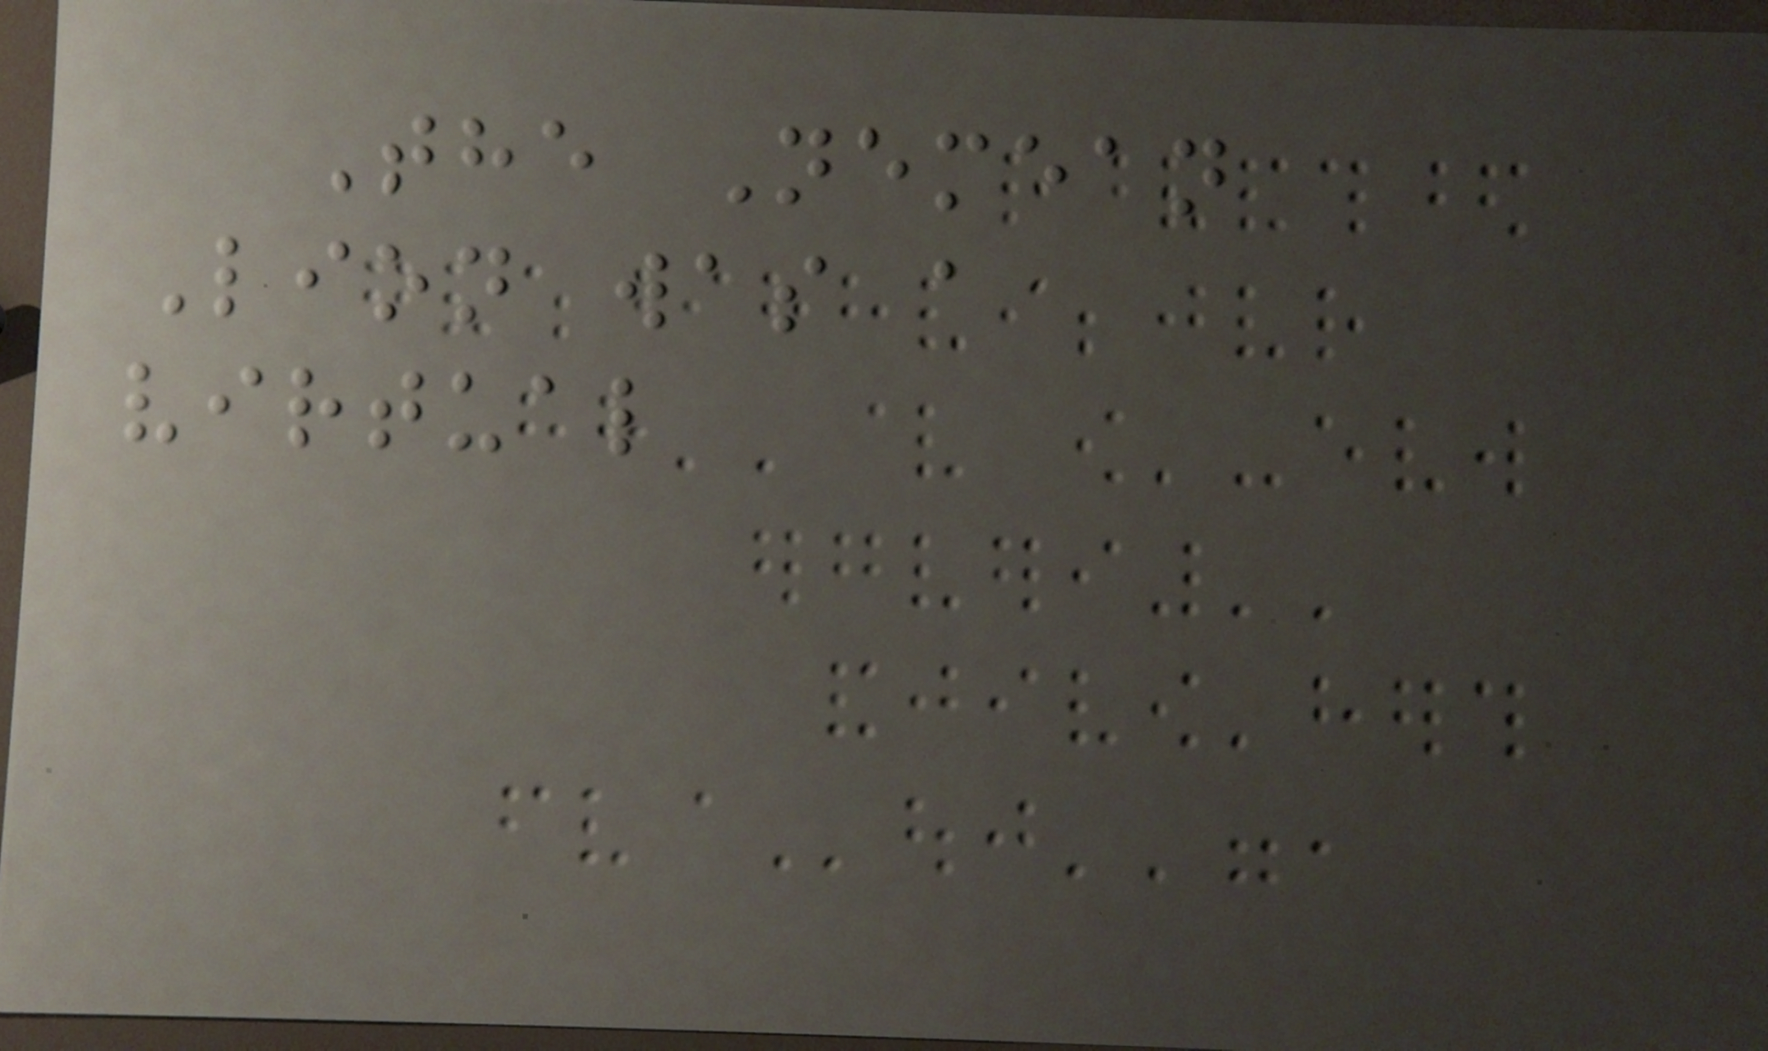The Nemean
Lion was a
virtual
